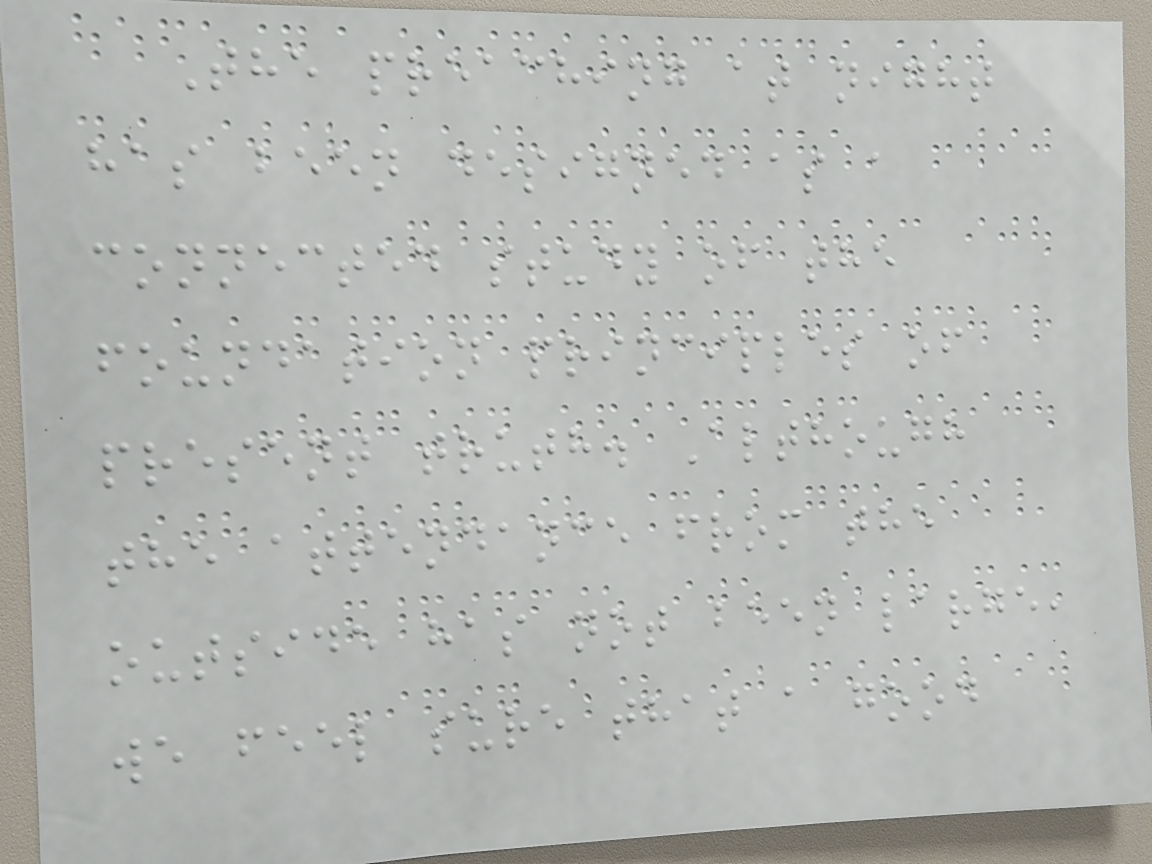The preaching at night
has been designed as a
connected study of the
foundation principles of
present truth. Although
the attendance from the
outside has not been large,
we feel sure that a good
